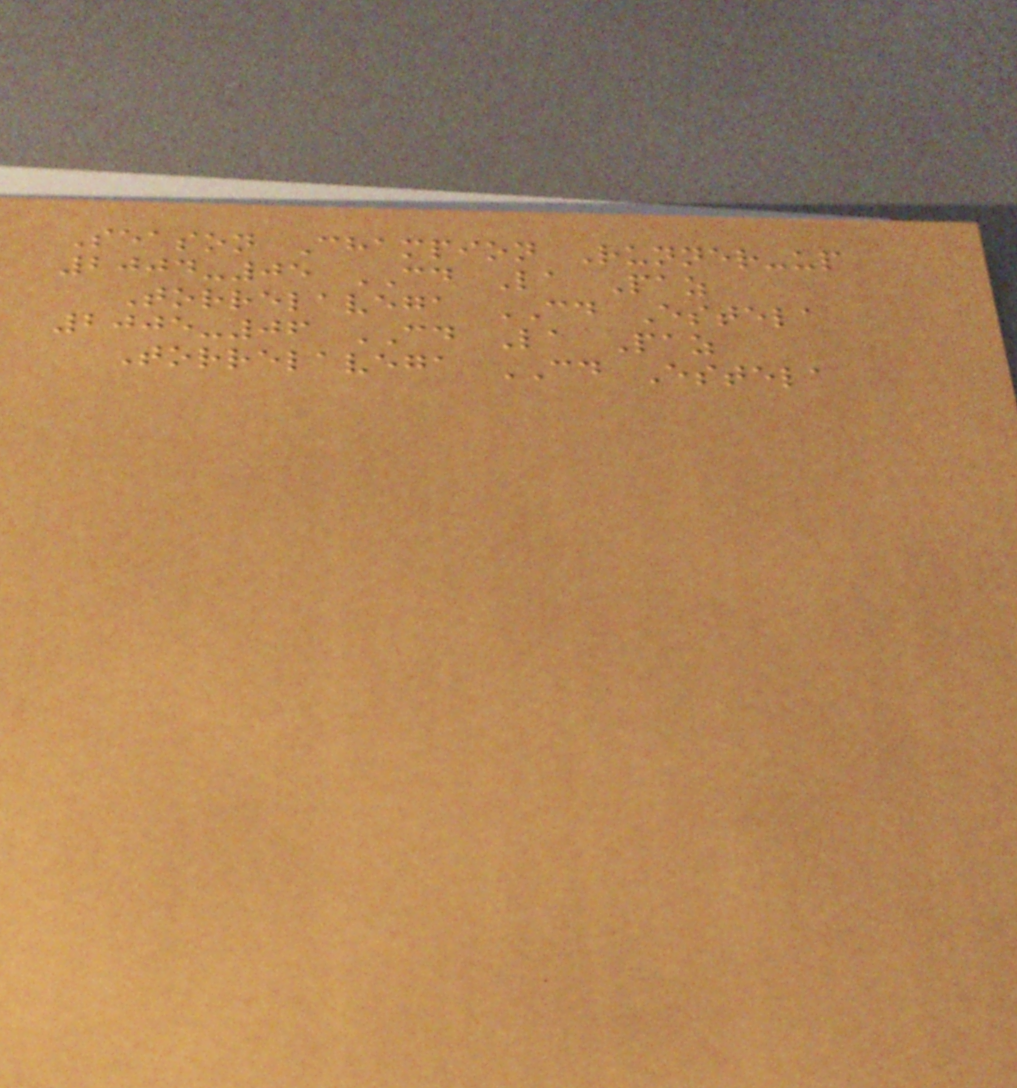Season Champion Runner-up
2004-05 CD La Paz
Torrelavega CD Estela
2005-06 CD La Paz
Torrelavega CD Estela
